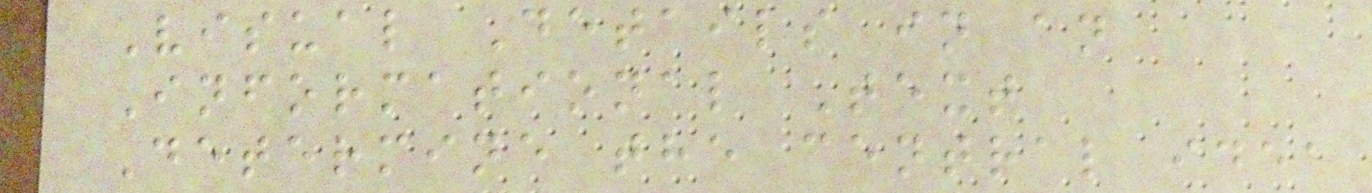Visual Details in an
Informational Text
Determine the central idea
